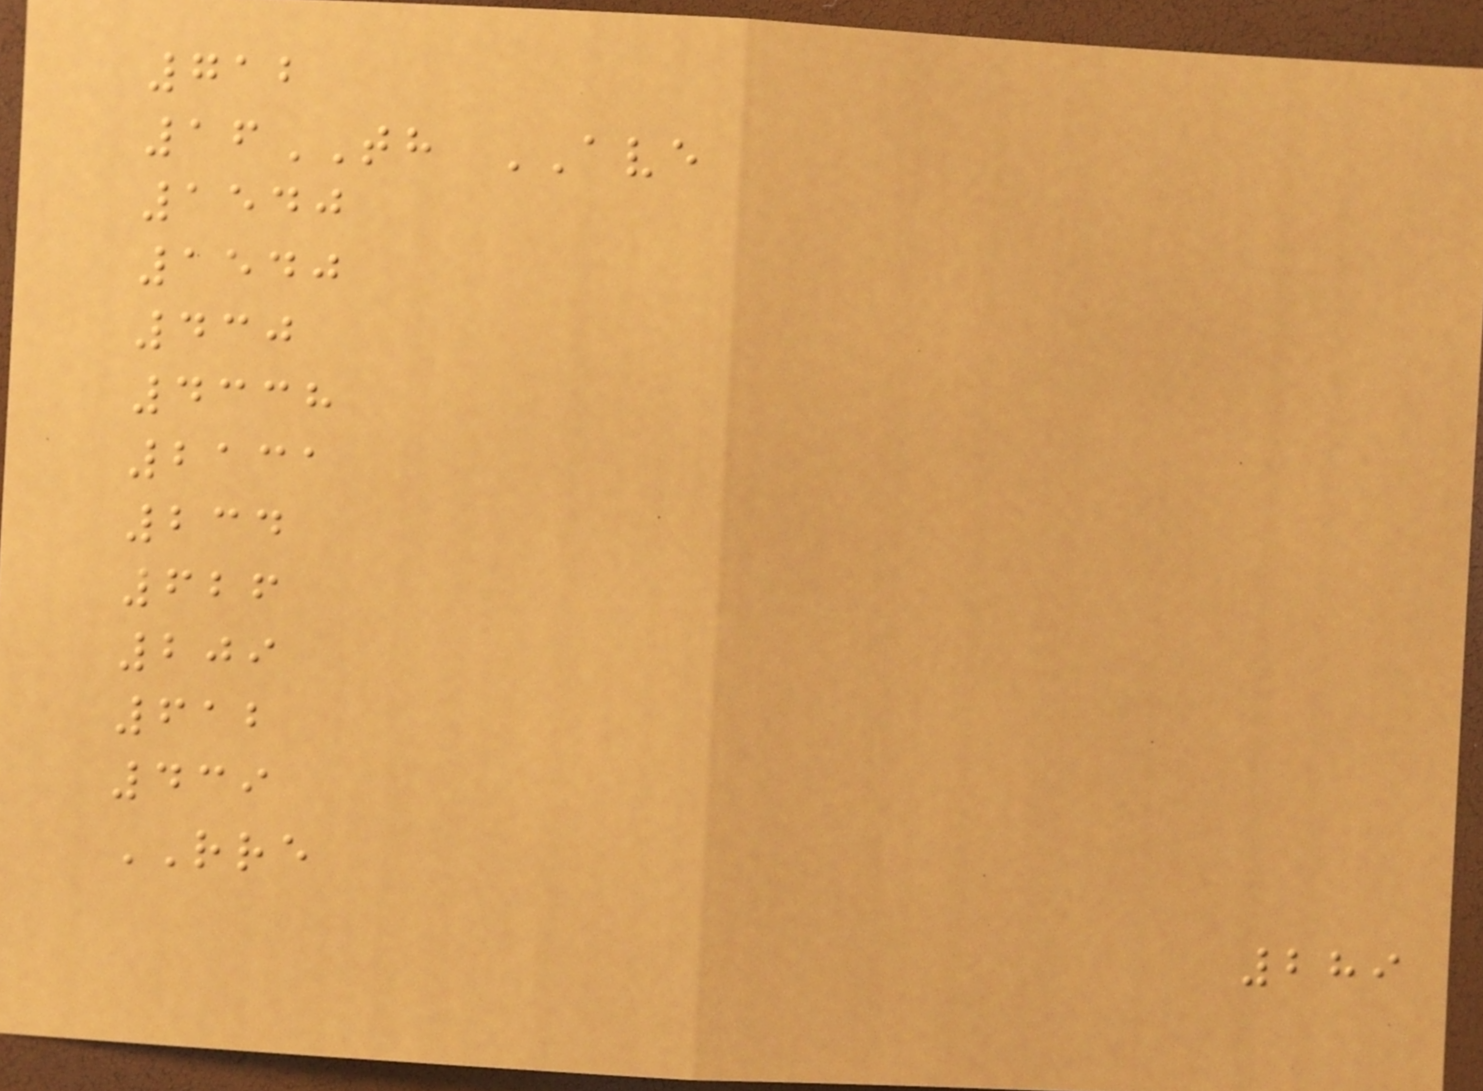712
16TH AVE
1540
1540
430
4338
2131
234
626
209
612
439
RRE
289
